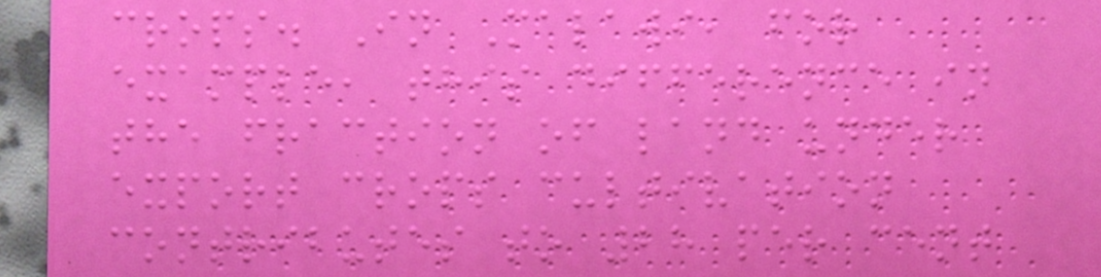crops. In Malawi, for
example, this difference in
the fraction of land under
export crops cultivation
contributes to 28 per cent
